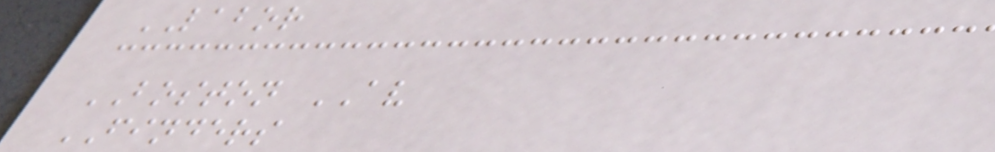LABOR
BOSTON AV
FINDERS
